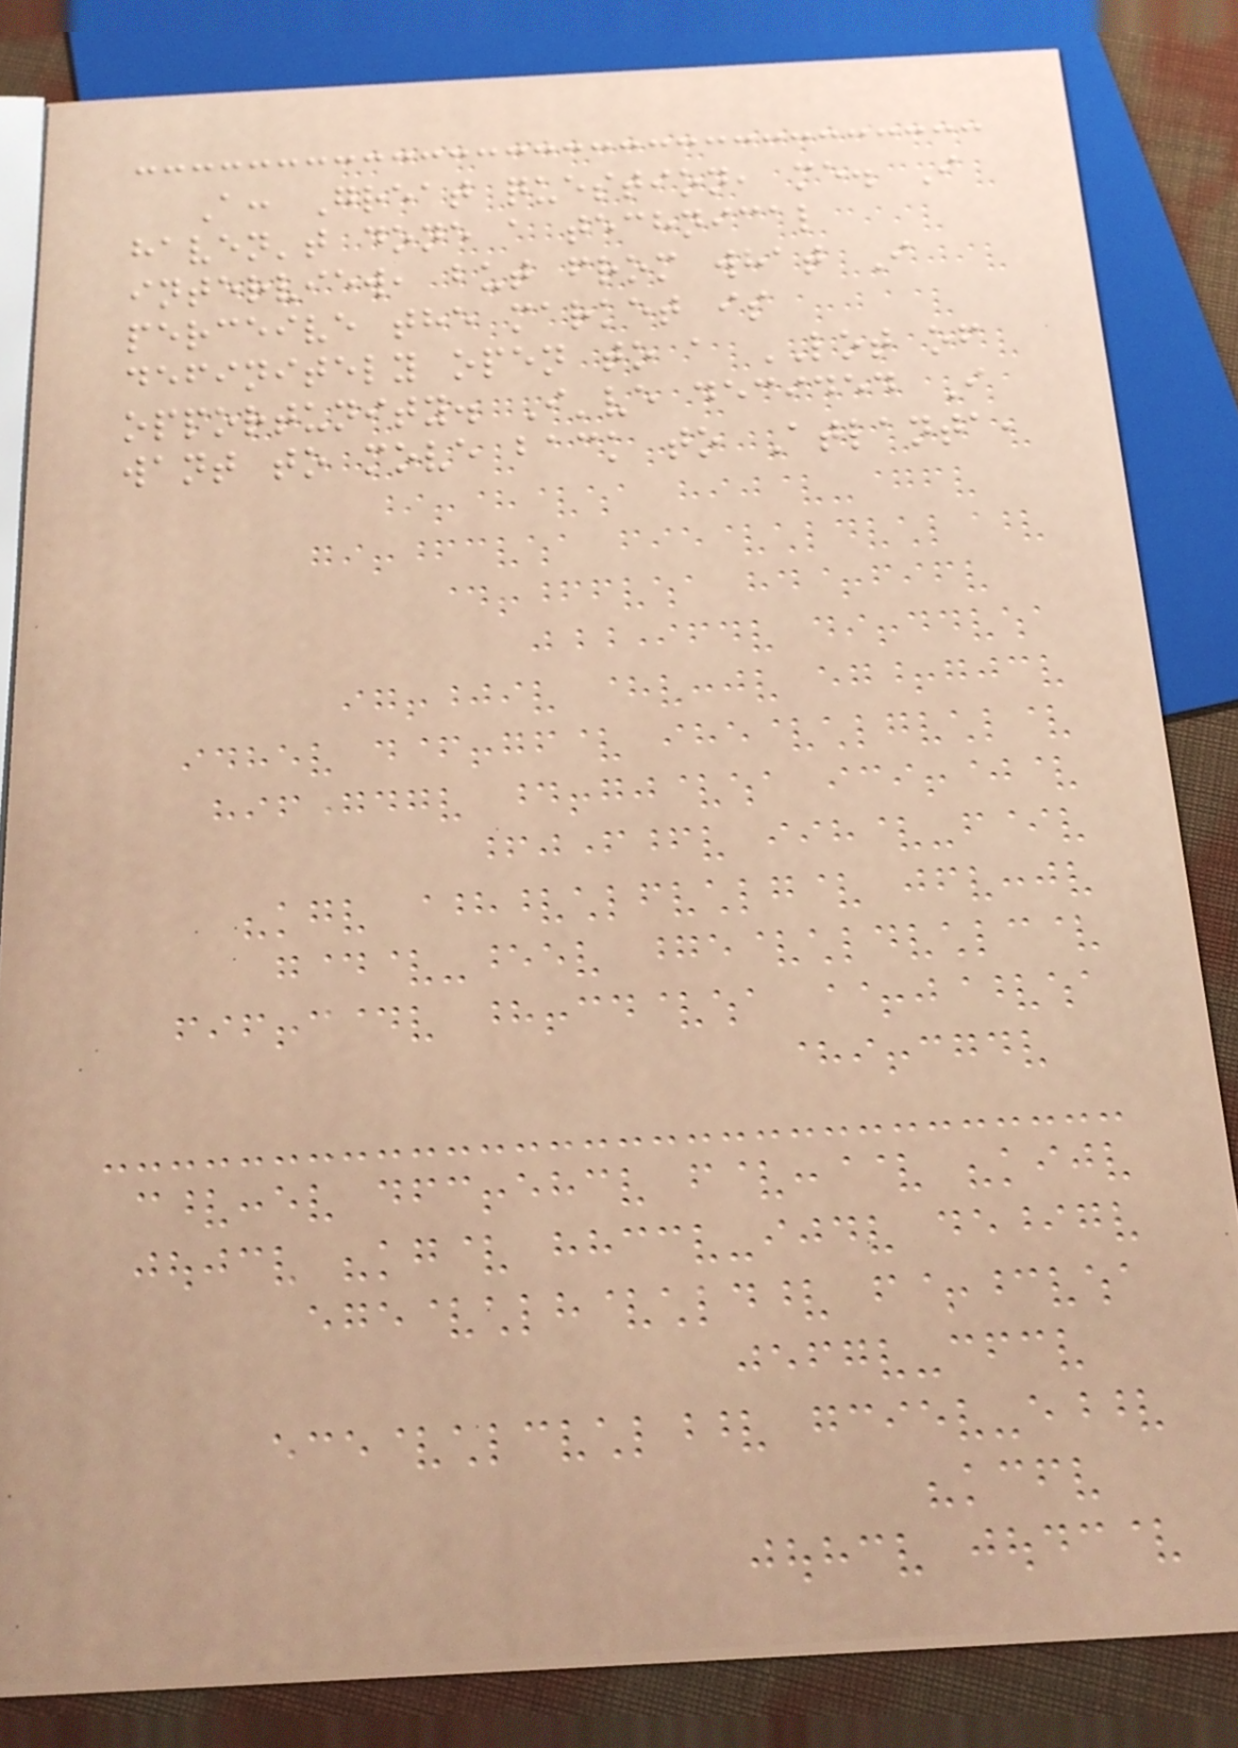A: Great question, me. I
haven't done a technical
interview, but from what I
perceive the market is
definitely open to a LOT of
opportunity. I've decided I
want to move back to Atlanta,
